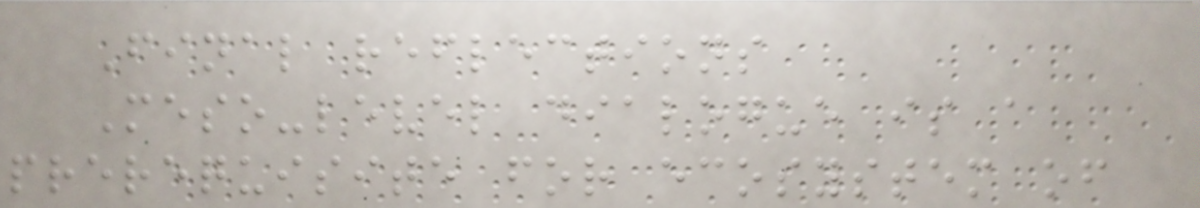Final reflections
Meso-level dialogue is a
prerequisite for ecosystem of
